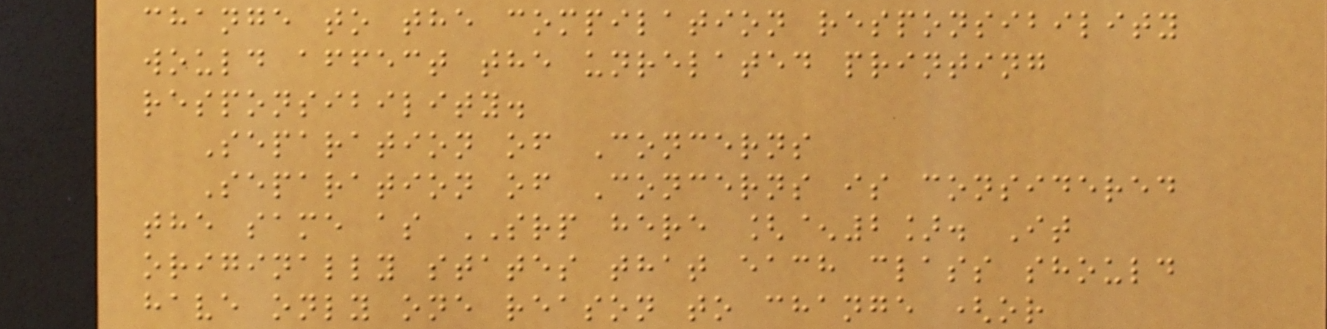change to the compilation responsibility
would affect the unrelated printing
responsibility.
Separation of Concerns
Separation of Concerns is considered
the same as SRP here [^2]. It
originally states that each class should
have only one reason to change (or
